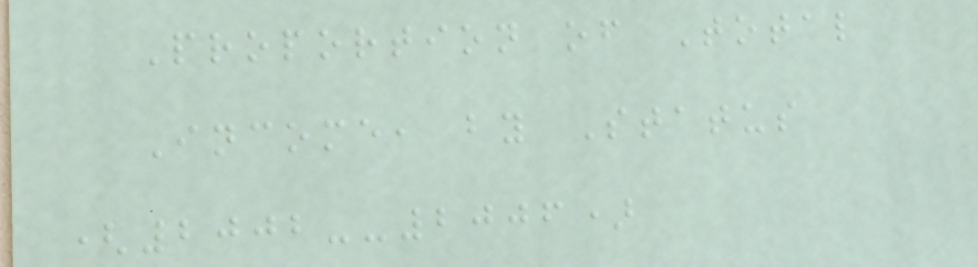Proportion of Total
Income, by Status
(2002--2006)
